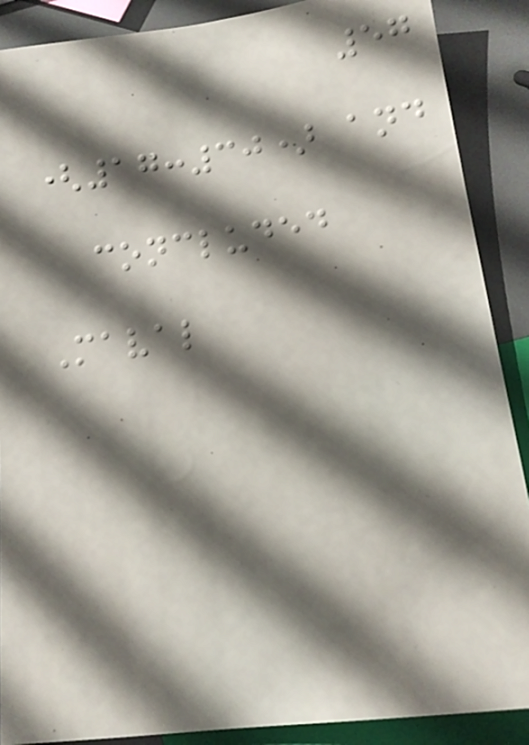57
(17:30) and
concluded
Maval
